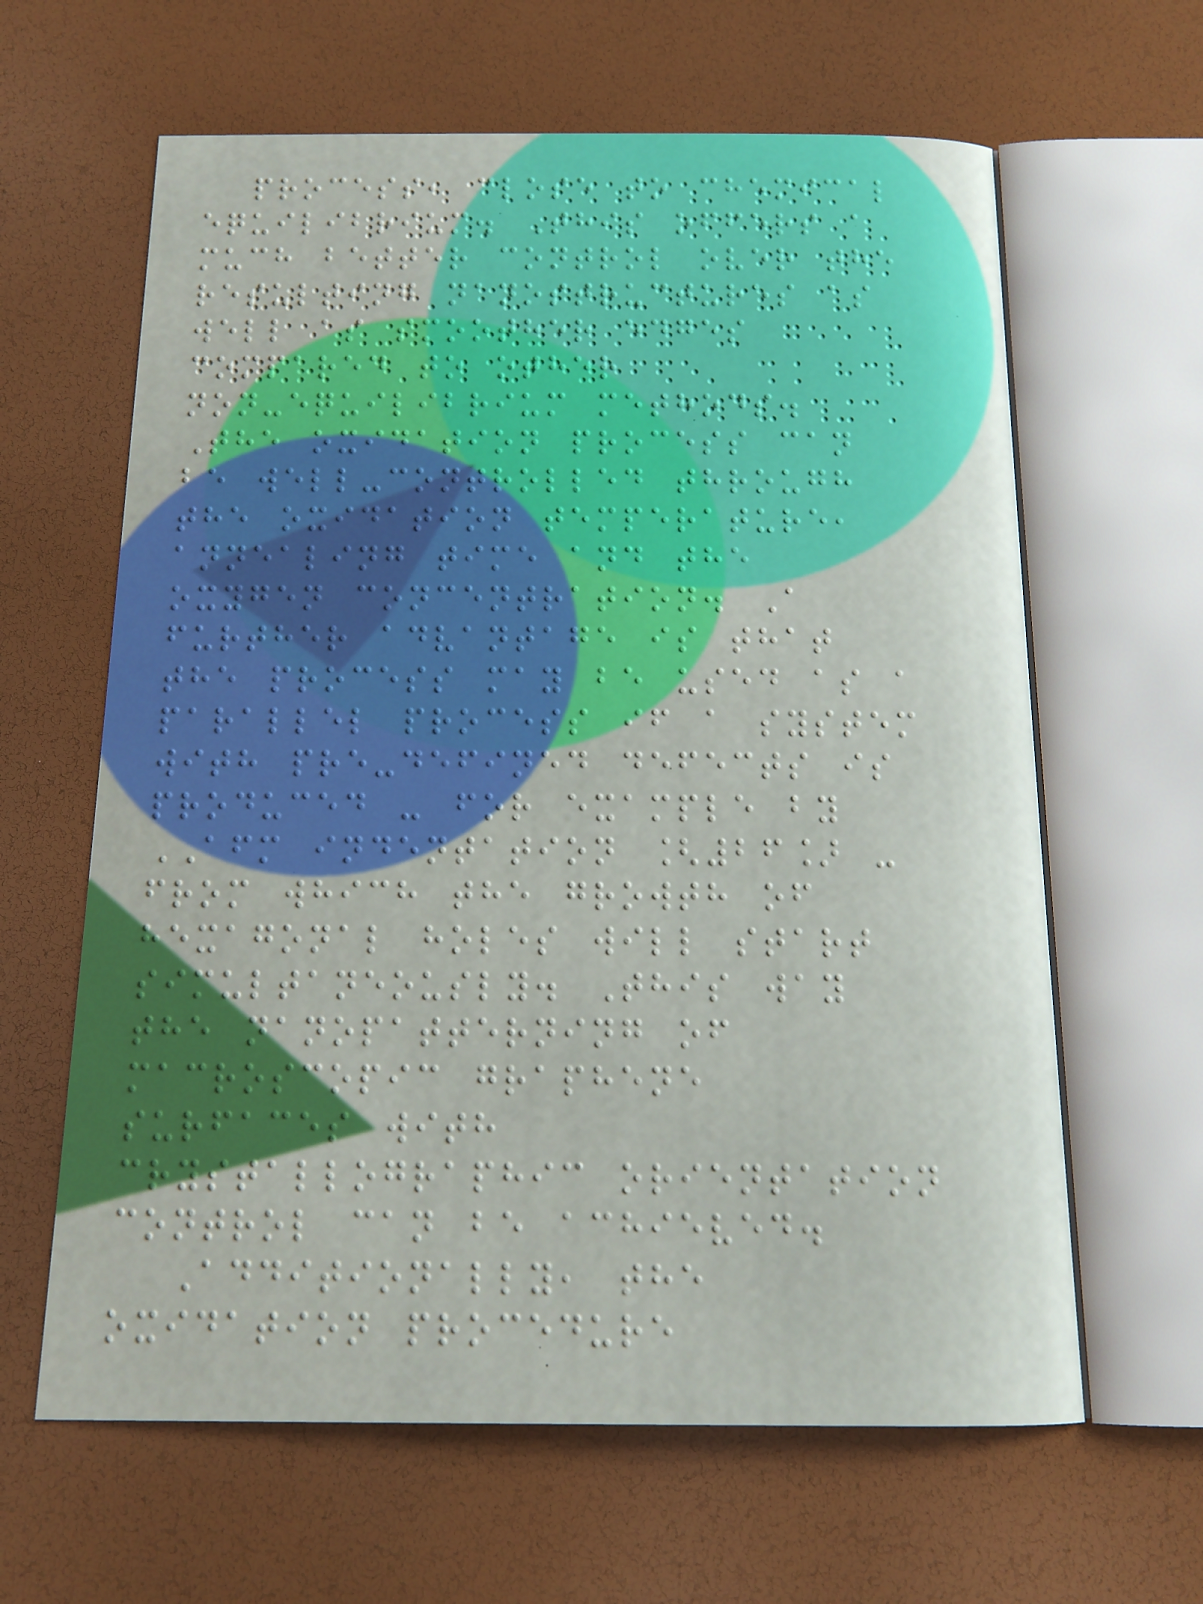process, close to chemical
equilibrium. This offers a
much better control over the
resulting nanostructures as
well as smoother edges
compared to other
non-equilibrium methods.
The oxidation process can
be well-controlled through
the oxidation temperature,
annealing time and the
oxygen concentration. A
further advantage is that
the process may be used as a
parallel process if a system
with pre-defined defects is
produced - for example by
AFM indentation [26] -
from which the growth of
hexagonal holes will start
simultaneously. This way
the nanopatterning of
macroscopic graphene
surfaces with
crystallographic orientation
control can be achieved.
Additionally, the
oxidation procedure
